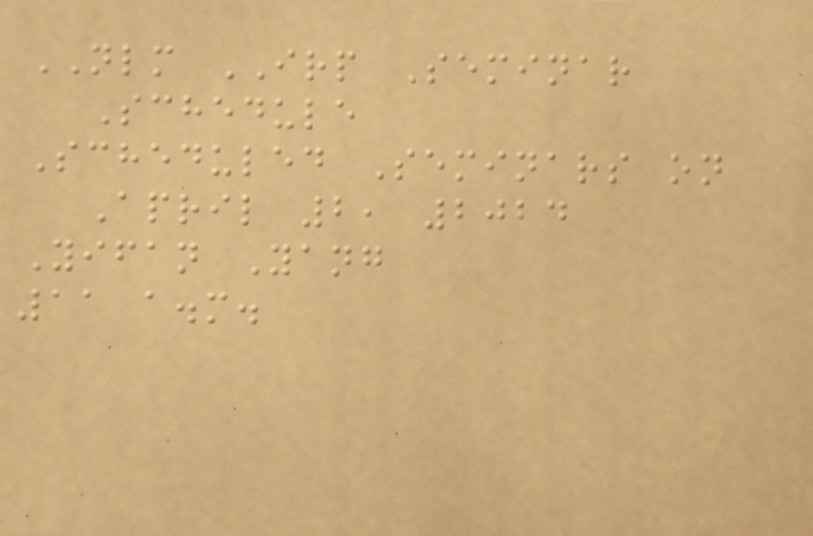NLM IRP Seminar
Schedule
Scheduled Seminars on
April 2, 2024
Yifan Yang
11 a.m.
